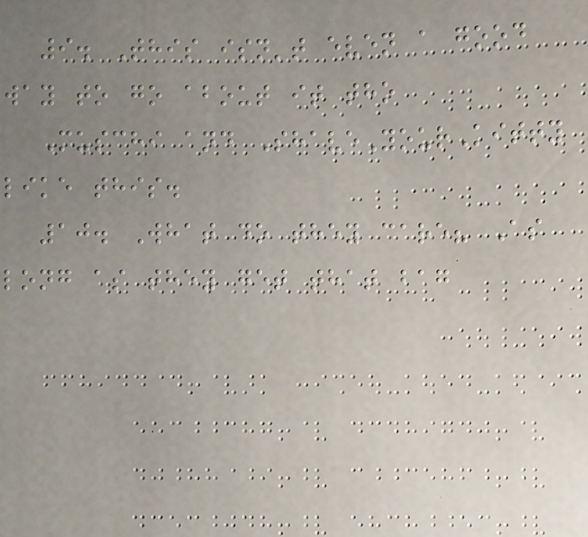9. This isn't even a good
way to go about it tho
Muschi and ShaveYourKitty
like this.
10. What do they care? As
long as they get that bag
